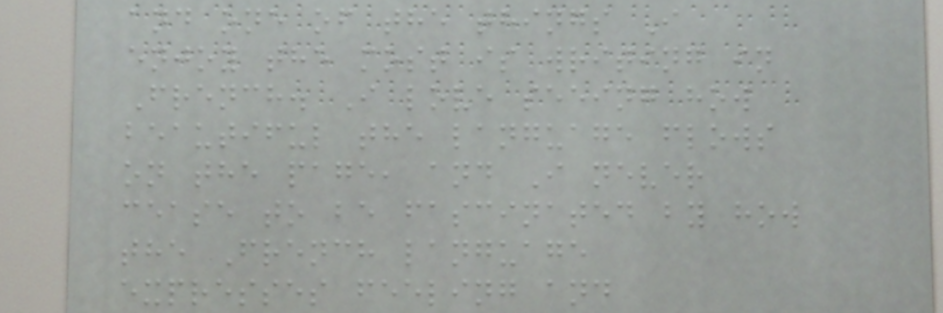and one of the things I
enjoy the most is writing in
French. I love seeing how
beautiful the language flows
on the page, and I never
cease to be fascinated by how
the French language
expresses feeling and
